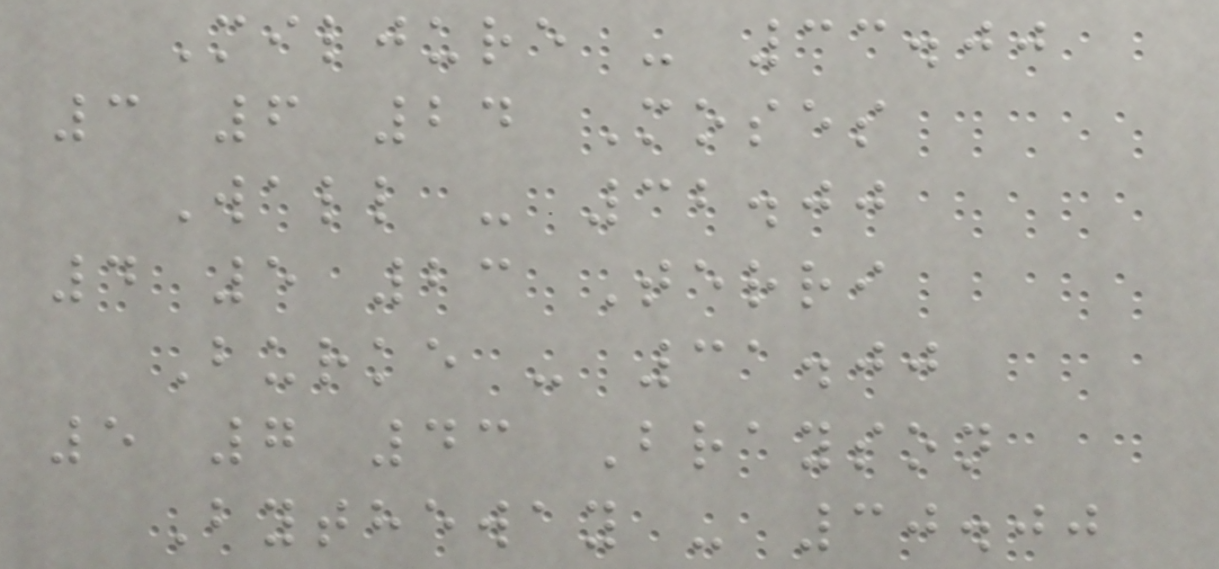Miljure - 33.00
3 6 24 Moses
Wall - 32.00
4 5 23 Terri
Burke - 31.00
5 7 43 Brayson
Bytheway - 30.00
